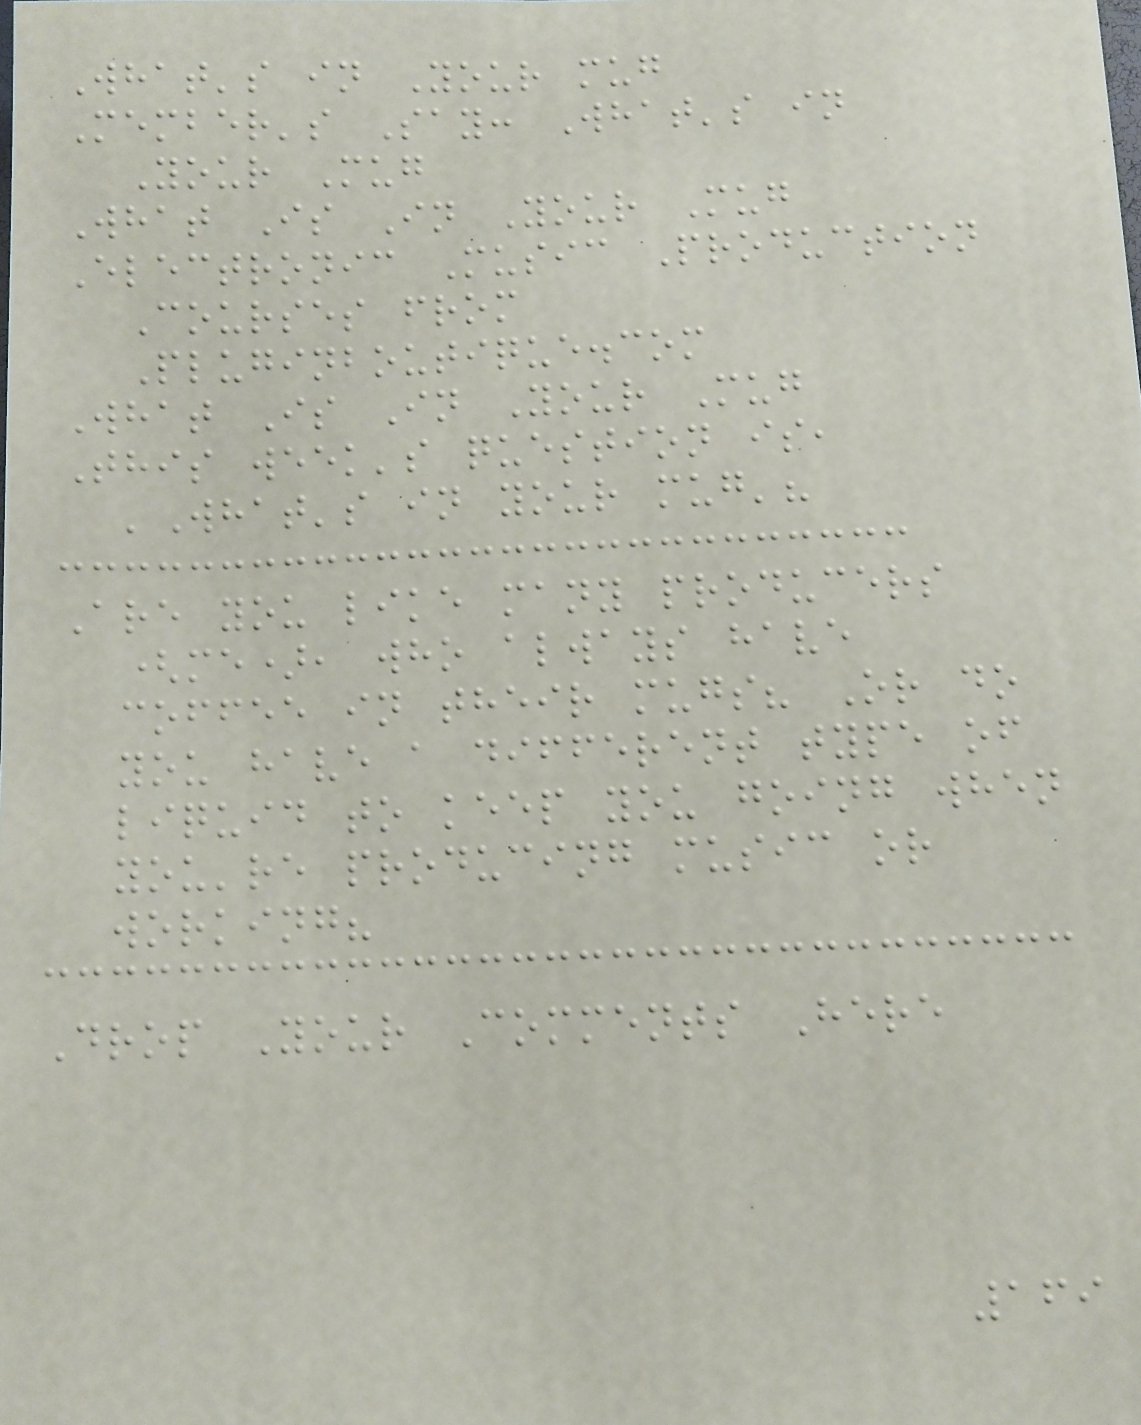What's in Your mug
Member's Say: What's in
Your Mug
What Is In Your Mug
Electronic Music Production
Courses from
Pluginboutique.com
What Is In Your Mug
This week's question is,
'What's in your mug'?
Are you like many producers
(me), who always have
coffee in their mugs? Or do
you have a different type of
liquid to keep you going when
you're producing music or
working?
Drop Your Comments Here
169
